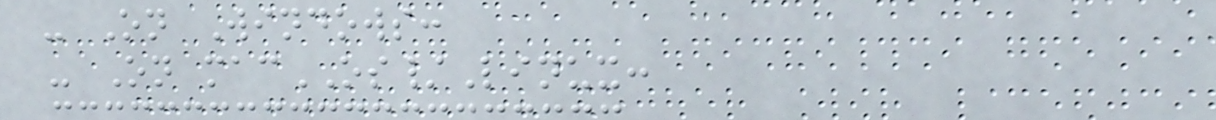- On Windows:
- On macOS/Linux:
